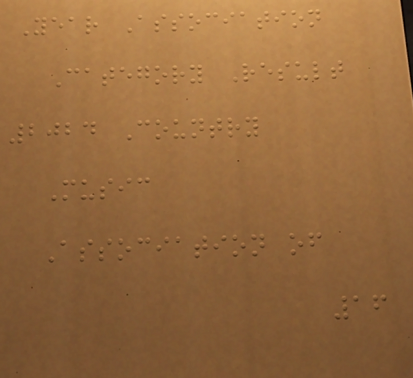Year Association
Category Result
2024 Country
Music
Association of
16
